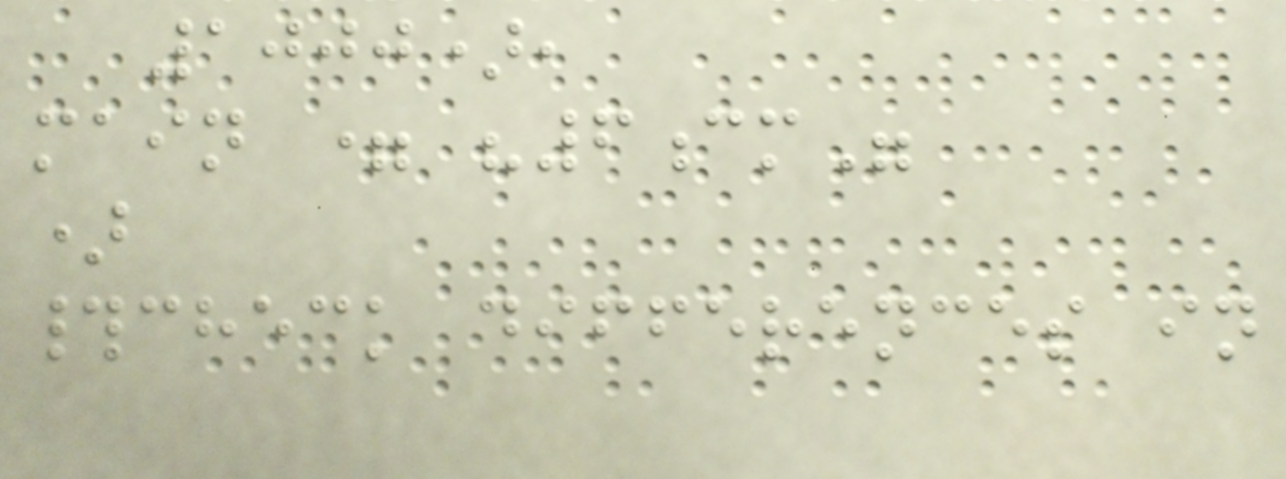1000),
main = "6cm"
)
#check differences in
